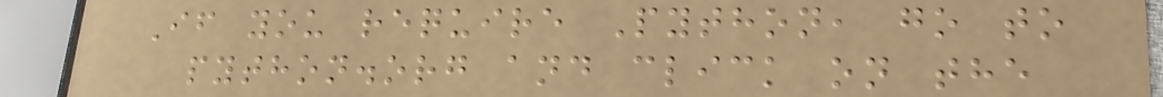If you require Python, go to
python.org and click on the
